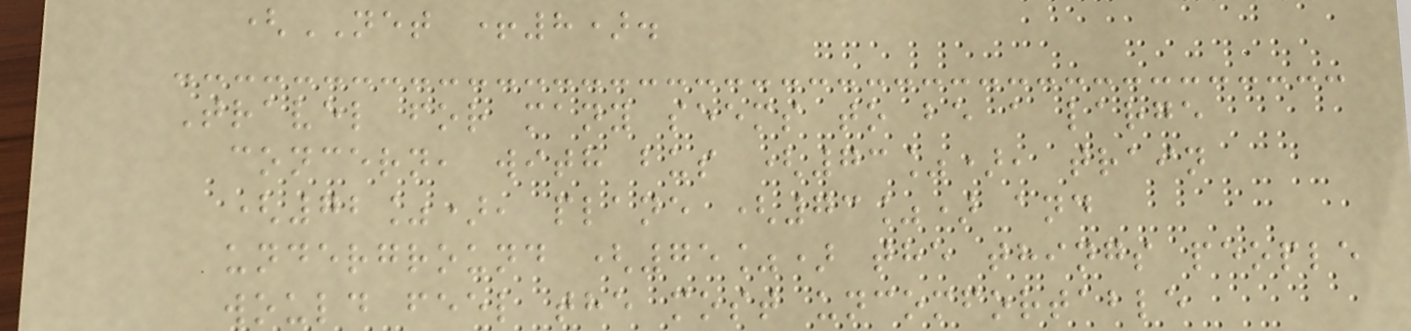(NET +8).
Travel for many seems to be a large
concern, with bus (73%), train
(72%), plane (73%) and
underground (75%) the things people
would feel the most uncomfortable
